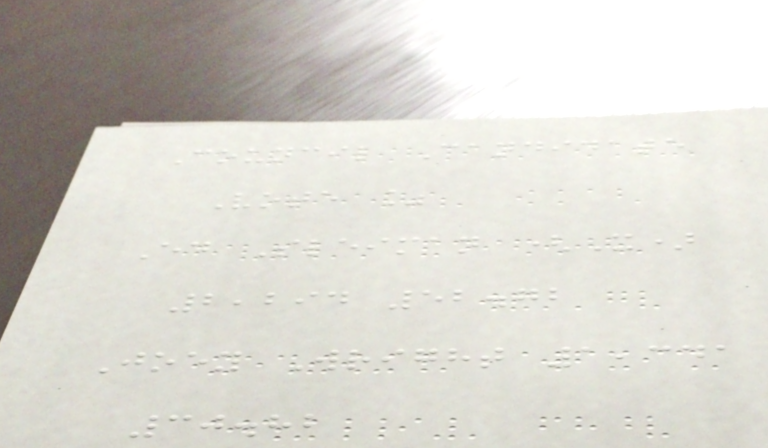Council Candidate
Vote %
Ed Sleiman (X)
2,294 52.72
Joey Wright 1,341
30.82
